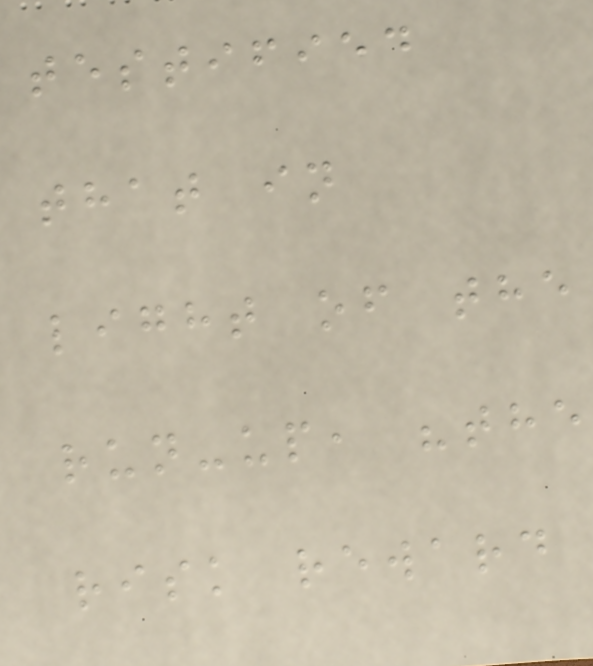testified
that in
light of the
run-up, "the
risk reward
